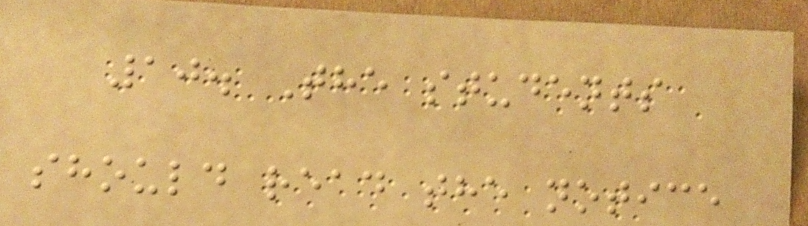10. The students
should read the notice
